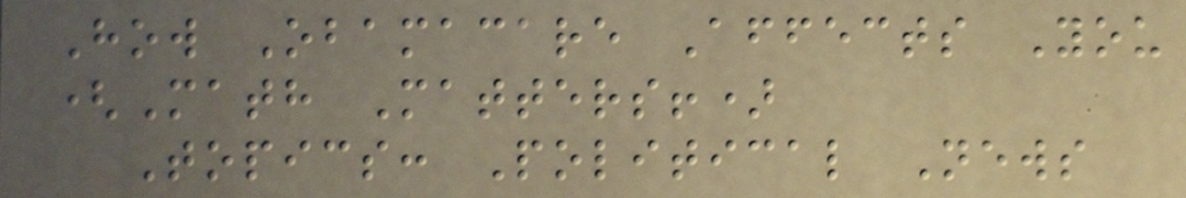How Obamacare Affects You
(Math Matters!)
Topics: Political News
